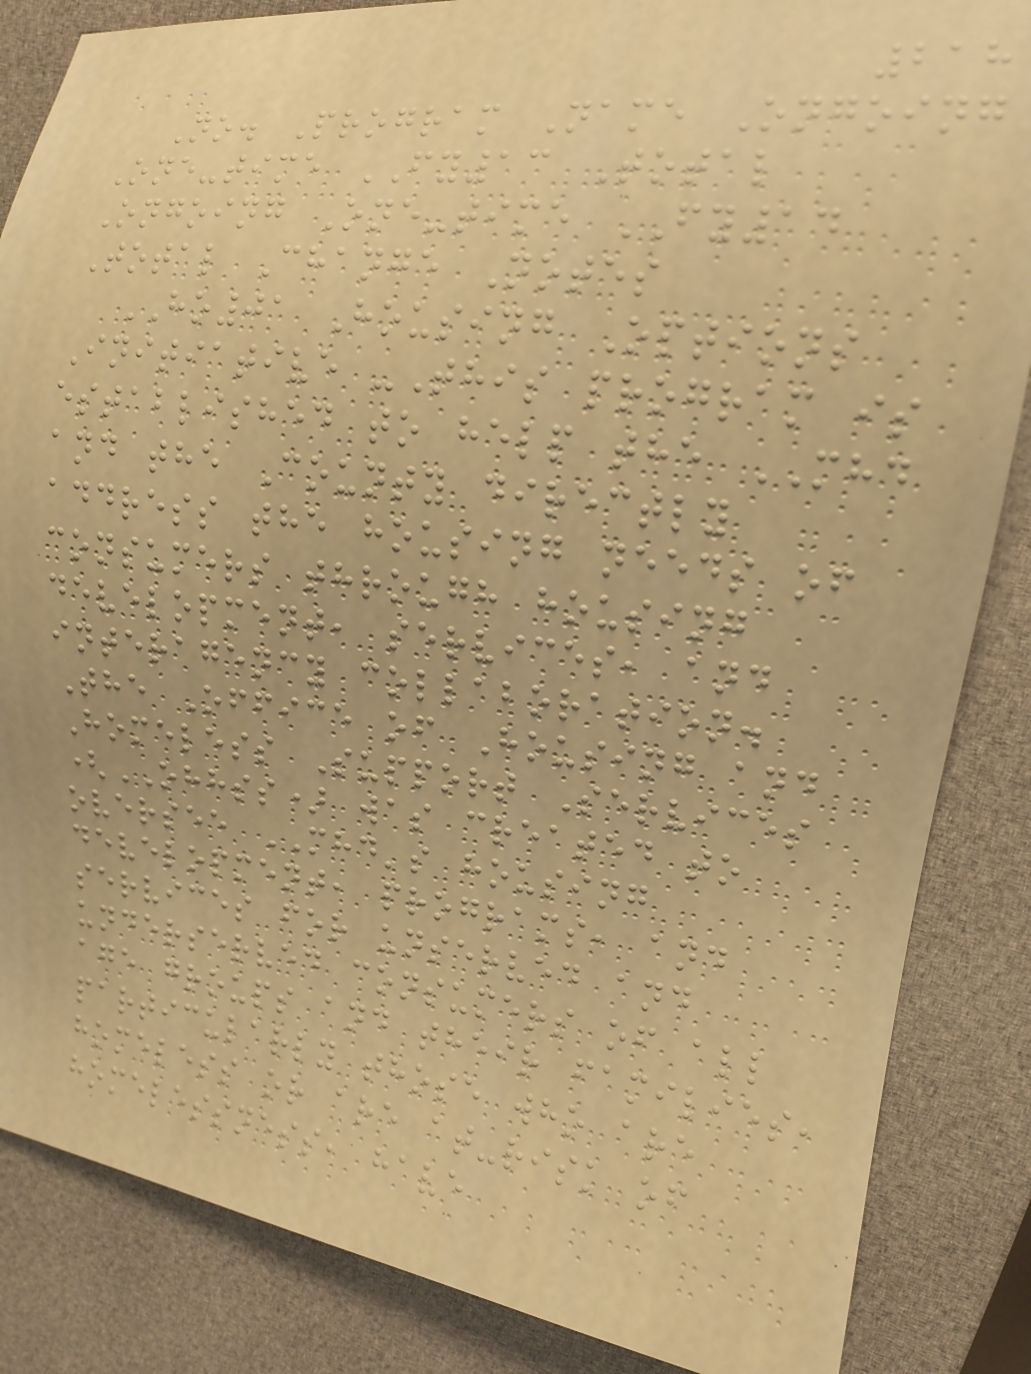218
No. Program Name Ongoing
One-time FY13 Total
Ongoing One-time FY14
Total Change Notes
HO01 Housing Options
Initiative -This program is
established to help the MHD
and the County directly
address the housing needs of
consumers through housing
development, services, and
interagency collaboration.
The Office of Housing and
Homeless Support Services
(OHHSS) was created to
oversee MHD's housing
development, programs, and
services for unserved and
underserved consumers of all
age groups and their families,
particularly those who are
homeless or are at-risk of
homelessness, have
